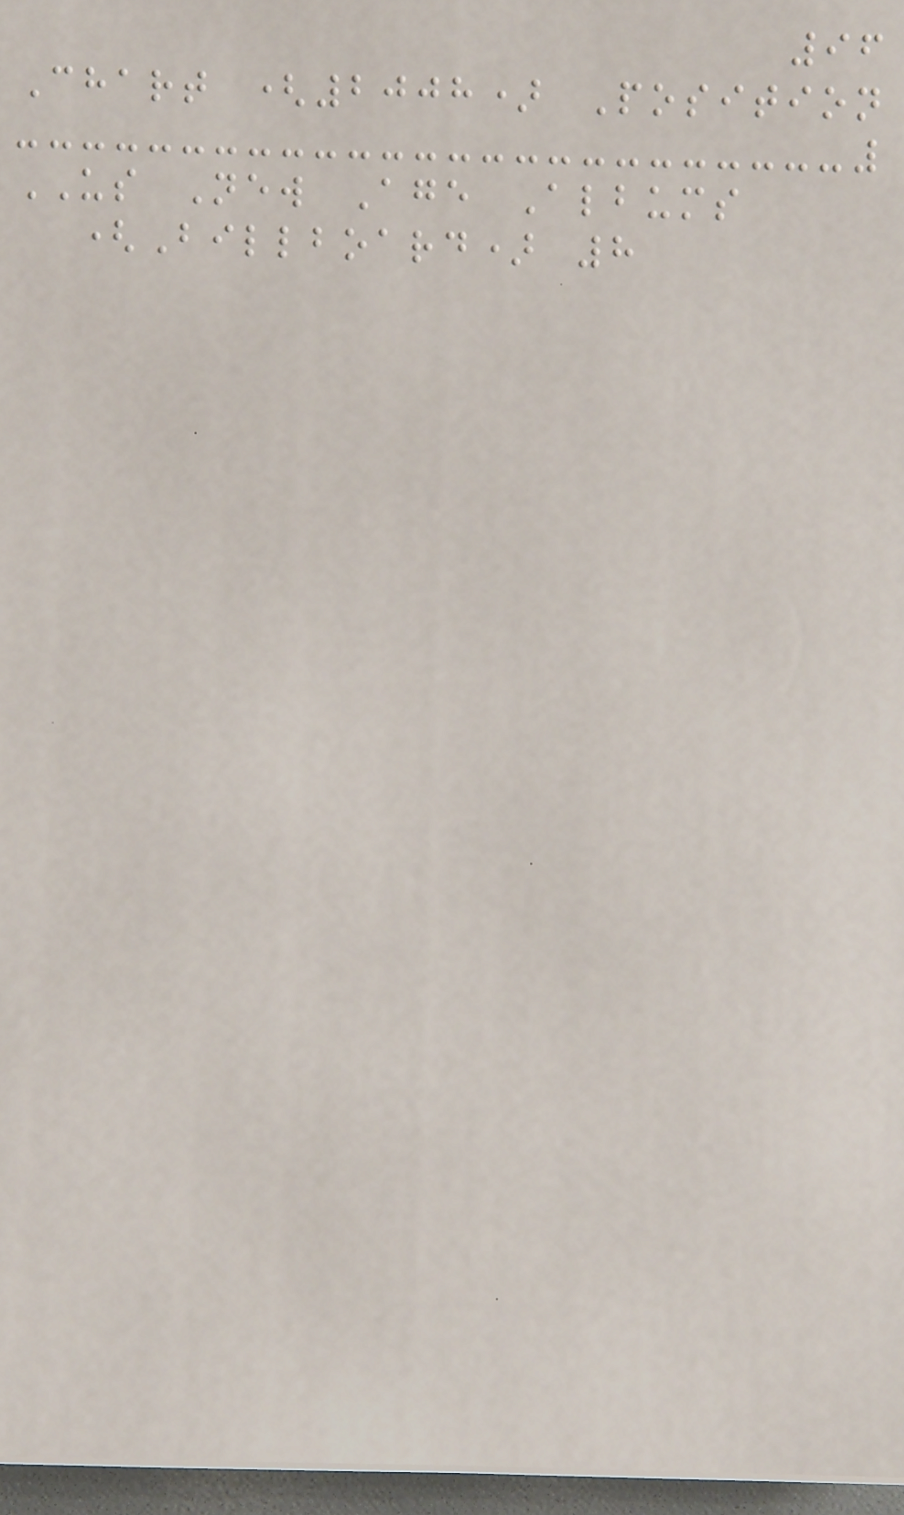96
Chart (2008) Position
US New Age Albums
(Billboard) 8
